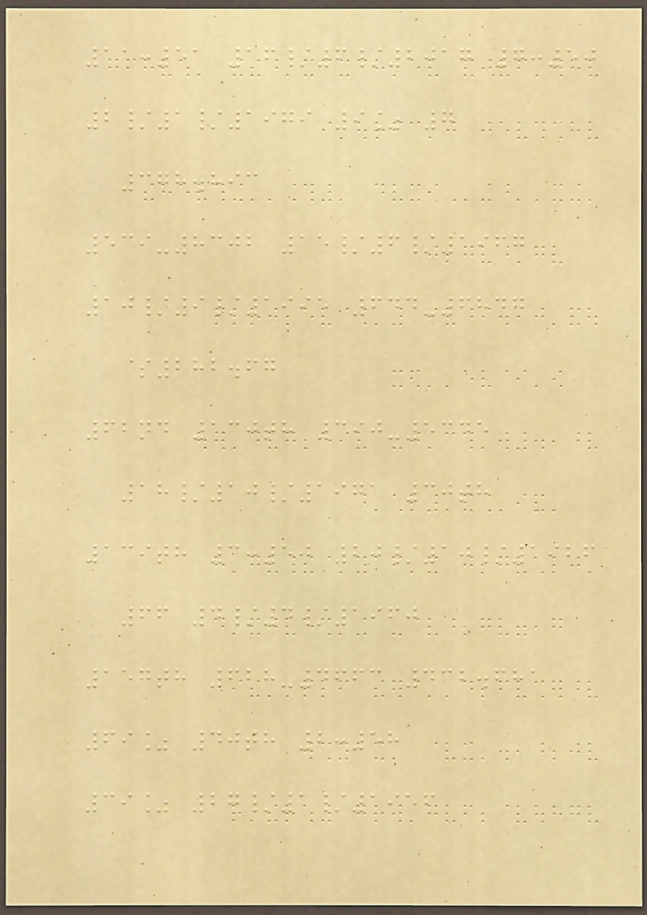11:51 16/6/2017 7:50
2/1/1979 9% 7
378.893
539-8302 15/6/1967
10/9/1995 644-6847
$282.67
62nd 130th 390-5345
18/10/1971 30th
139th 3:50 20/10/1926
66 4/4/1960
157th 628-4663 432.681
69% 40th 2:58
39% 27/1/1956
